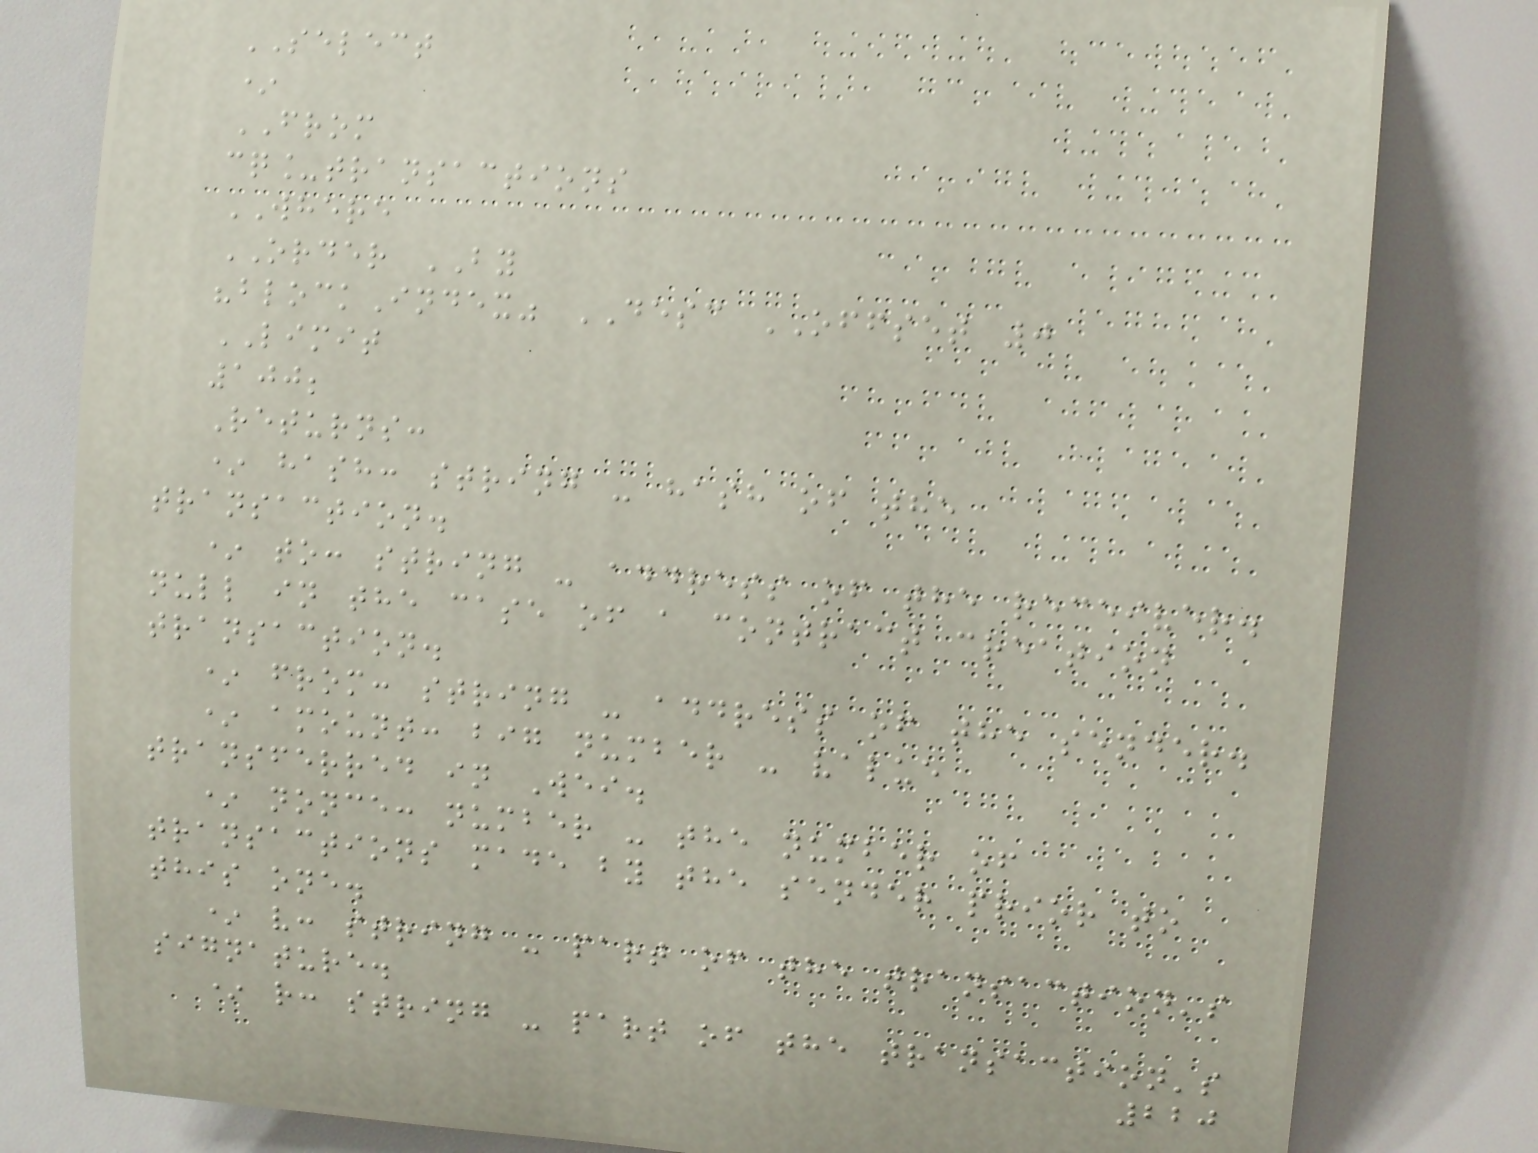SELECT
*
FROM
cq_transactions
WHERE
ORDER BY
"blockIndex" DESC OFFSET 0
LIMIT
100;
Returns:
* hash: string - hash of the
transaction.
* to: string - address of the receiver.
null in the case of a contract creation
transaction.
* from: string - address of the sender.
* amount: big number - value
transferred in Wei.
* nonce: number - the number of
transactions made by the sender prior to
this one.
* v: string - part of the transaction's
signature.
* r: string - part of the transaction's
220
